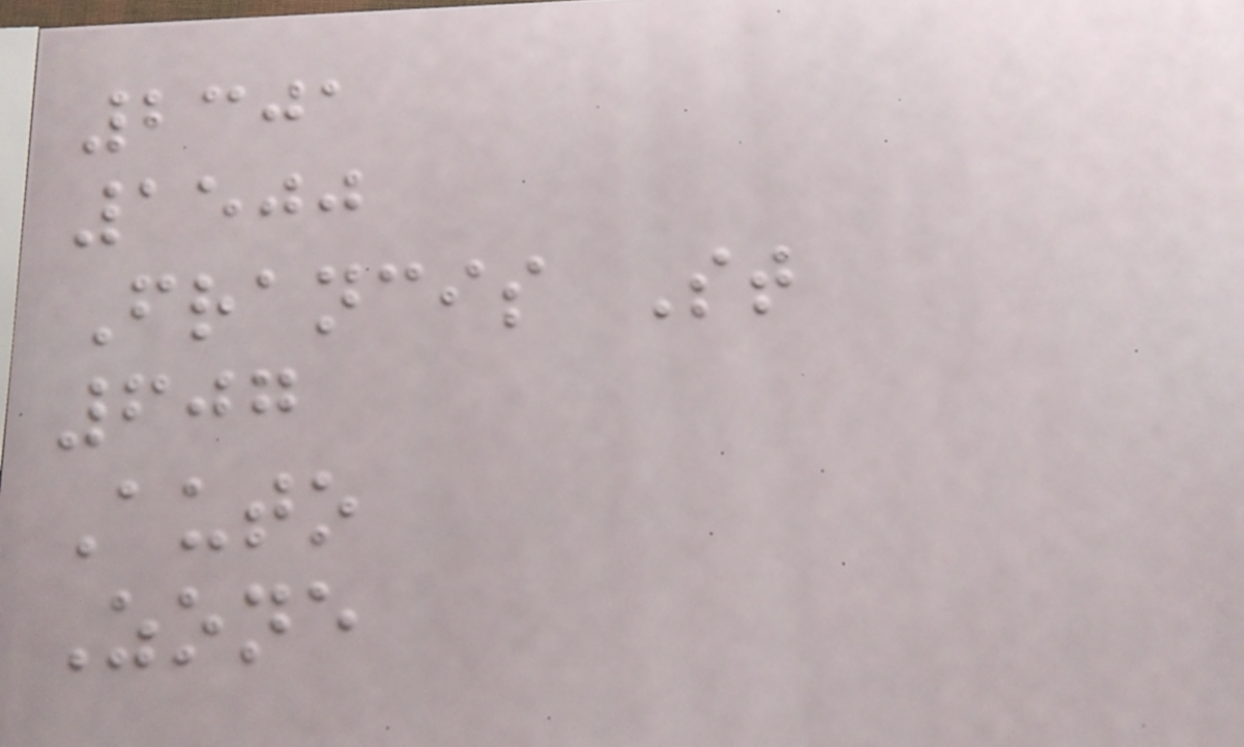2301
1500
Francis St
607
Auto
Zone
